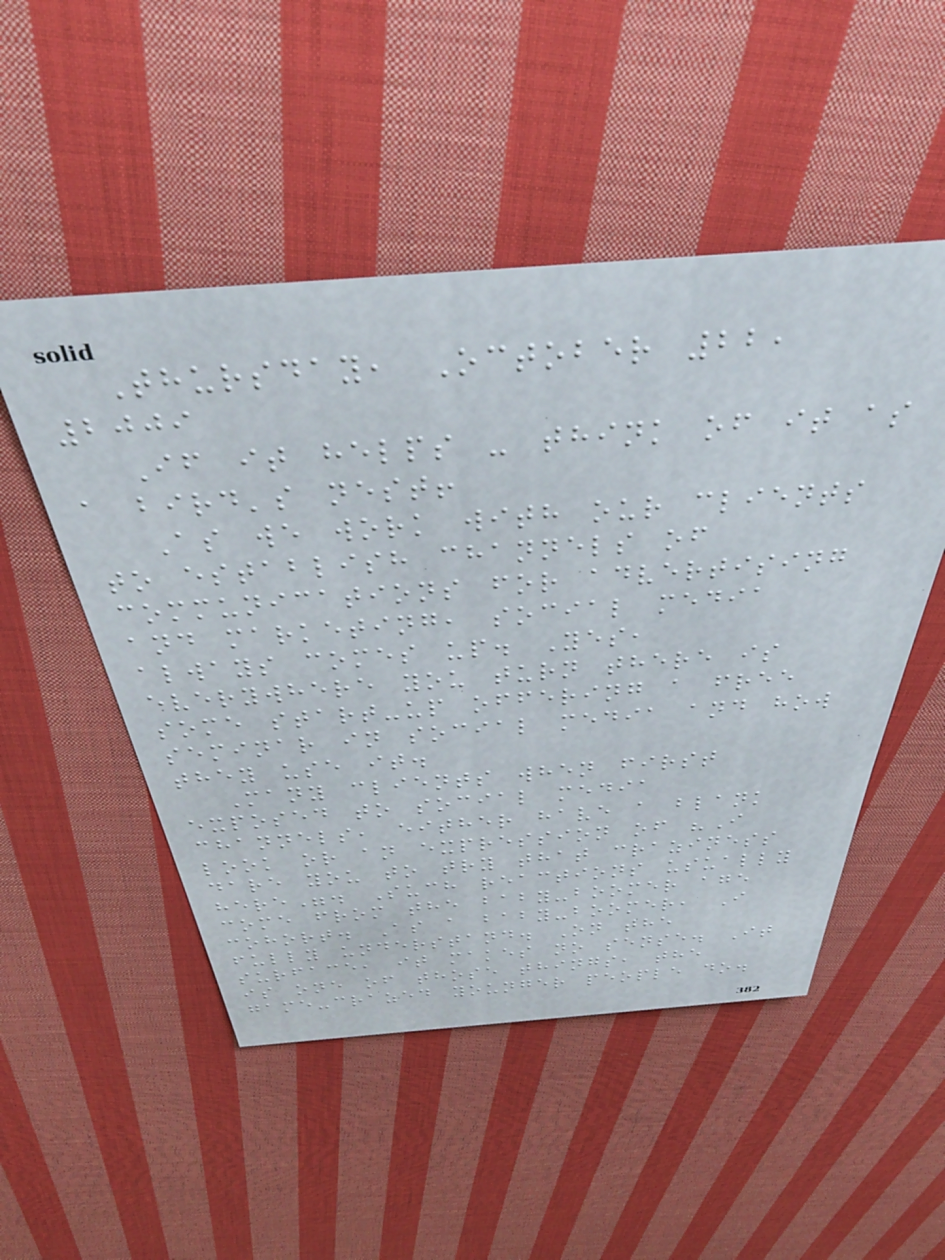Thursday, October 22,
2009
If it helps - think of it as
a bird's nest!
As we work with our clients
to establish channels of
communications for advertising
and marketing, social media
always comes up. Yes,
everywhere you turn there is
some start-up offering a free
seminar in social media and how
they use it.
Many clients when first
exposed to social media
channels, either have a blank
look or an expression of "I
dare you to try that craziness
here". Such reactions usually
come from the baby-boomer age
cohort. As a baby-boomer, I
fully understand. On the
surface, it makes no sense. It
is one of those things, the
game-crazed younger people do.
